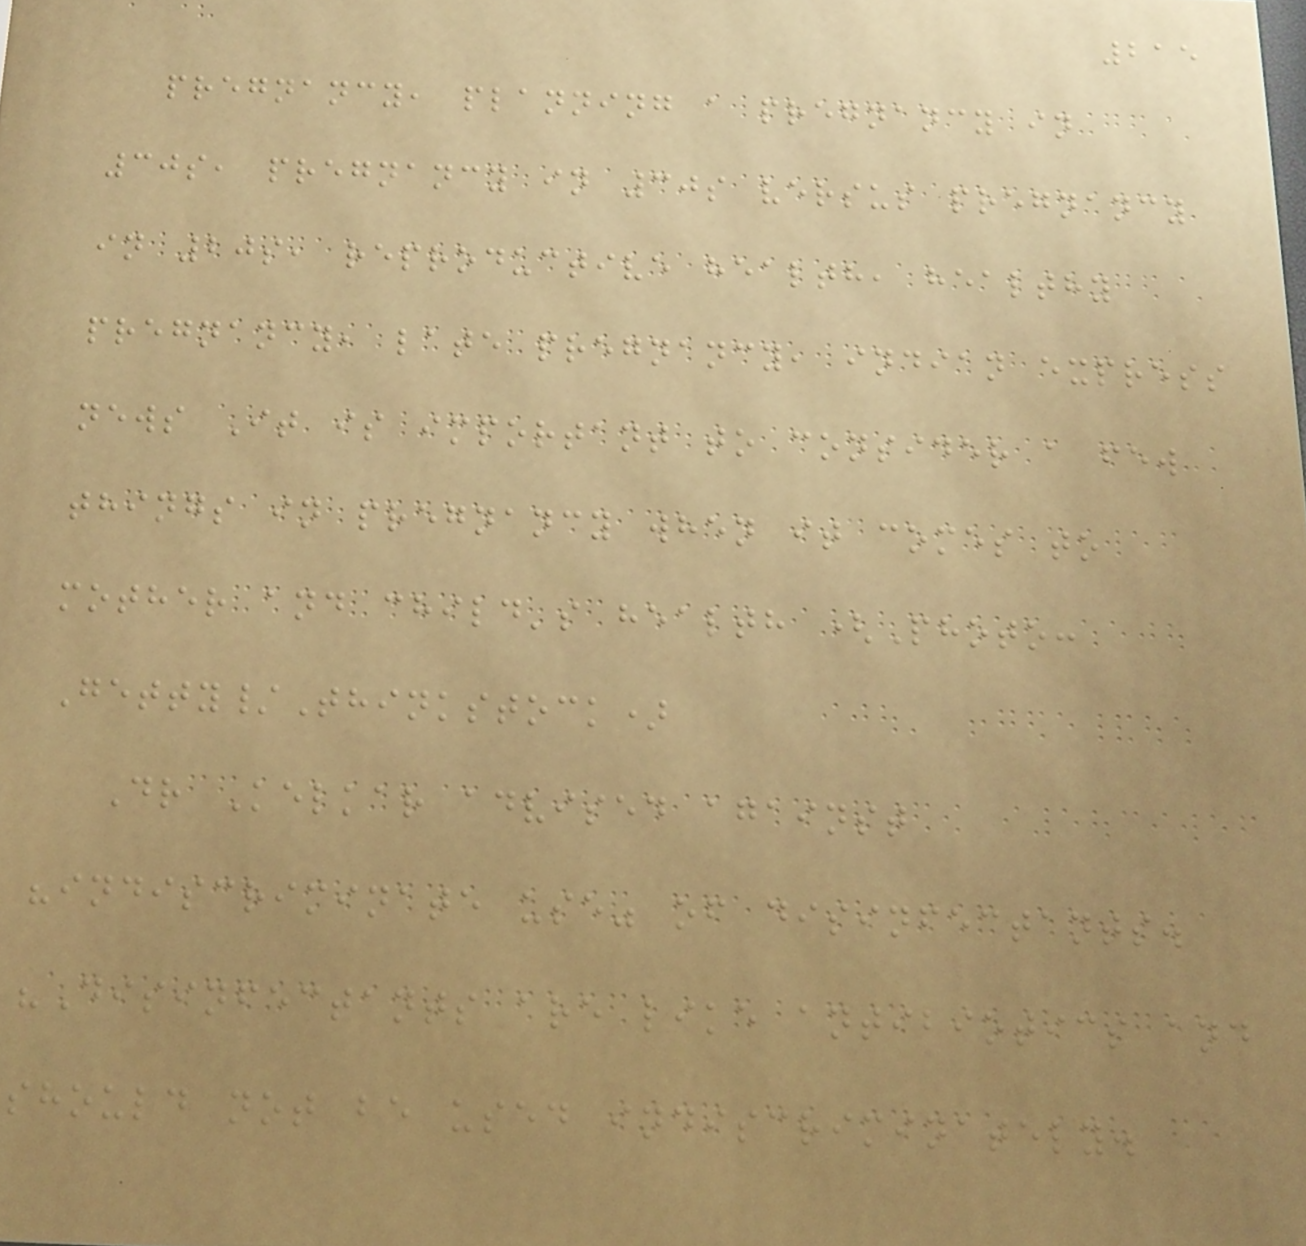215
pregnancy, planning a pregnancy in
30s, pregnancy in 30s versus pregnancy
in 20s, reproductive health, healthy
pregnancy, late pregnancy, indian express
news It is important to consider a few
things in pregnancy when it comes to
mother and child's health (Photo:
Getty/Thinkstock)
Dr Kelkar advised against
"indiscriminate use" of disinfectants.
"Disinfectants are like antibiotics and
should not be used indiscriminately.
